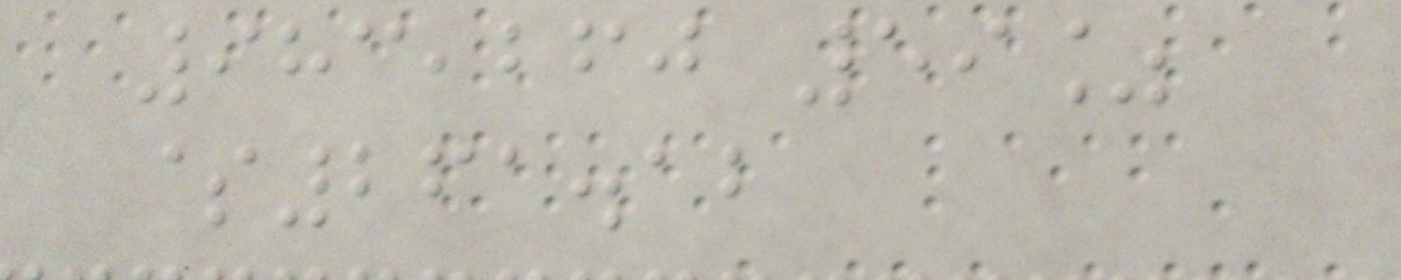983,260 59%
$261.12
